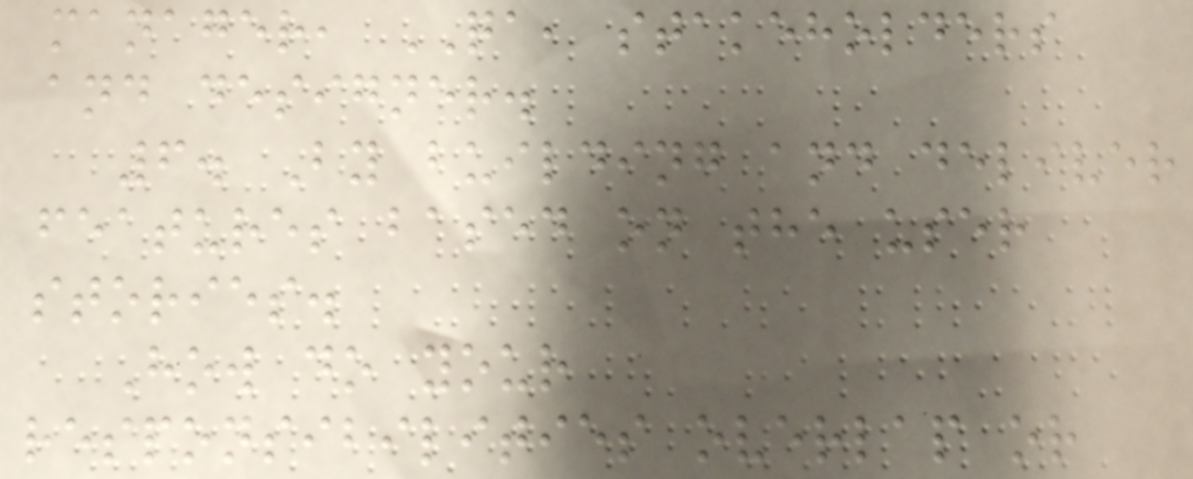manager, QA, stakeholders
and designer.
6. By building and deliver
features based on the user
stories.
How do your
responsibilities overlap or
